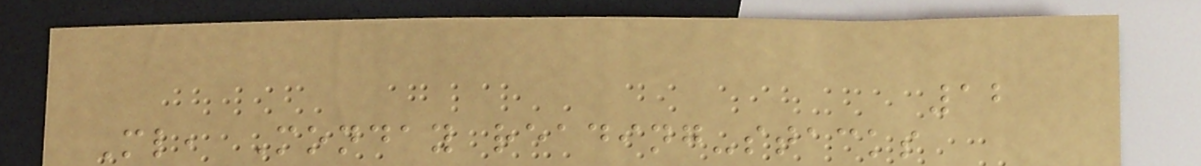12
Ml, Monday reading-stacks
